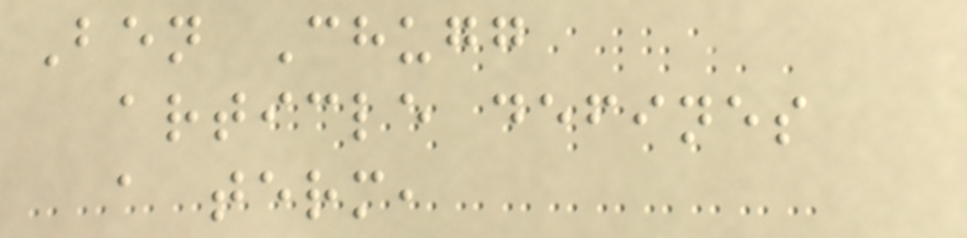Ben Chugg
article defines
a term,
